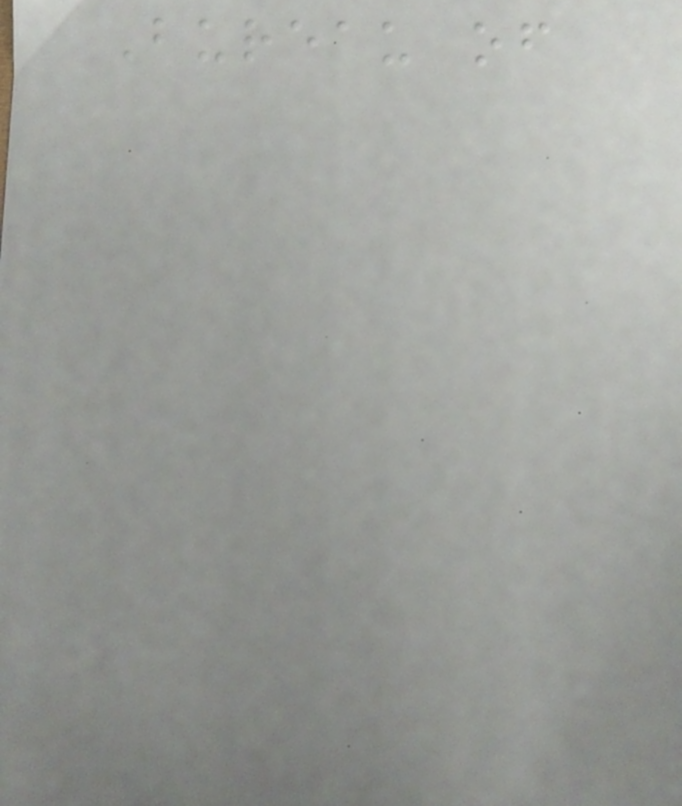Bureau of
